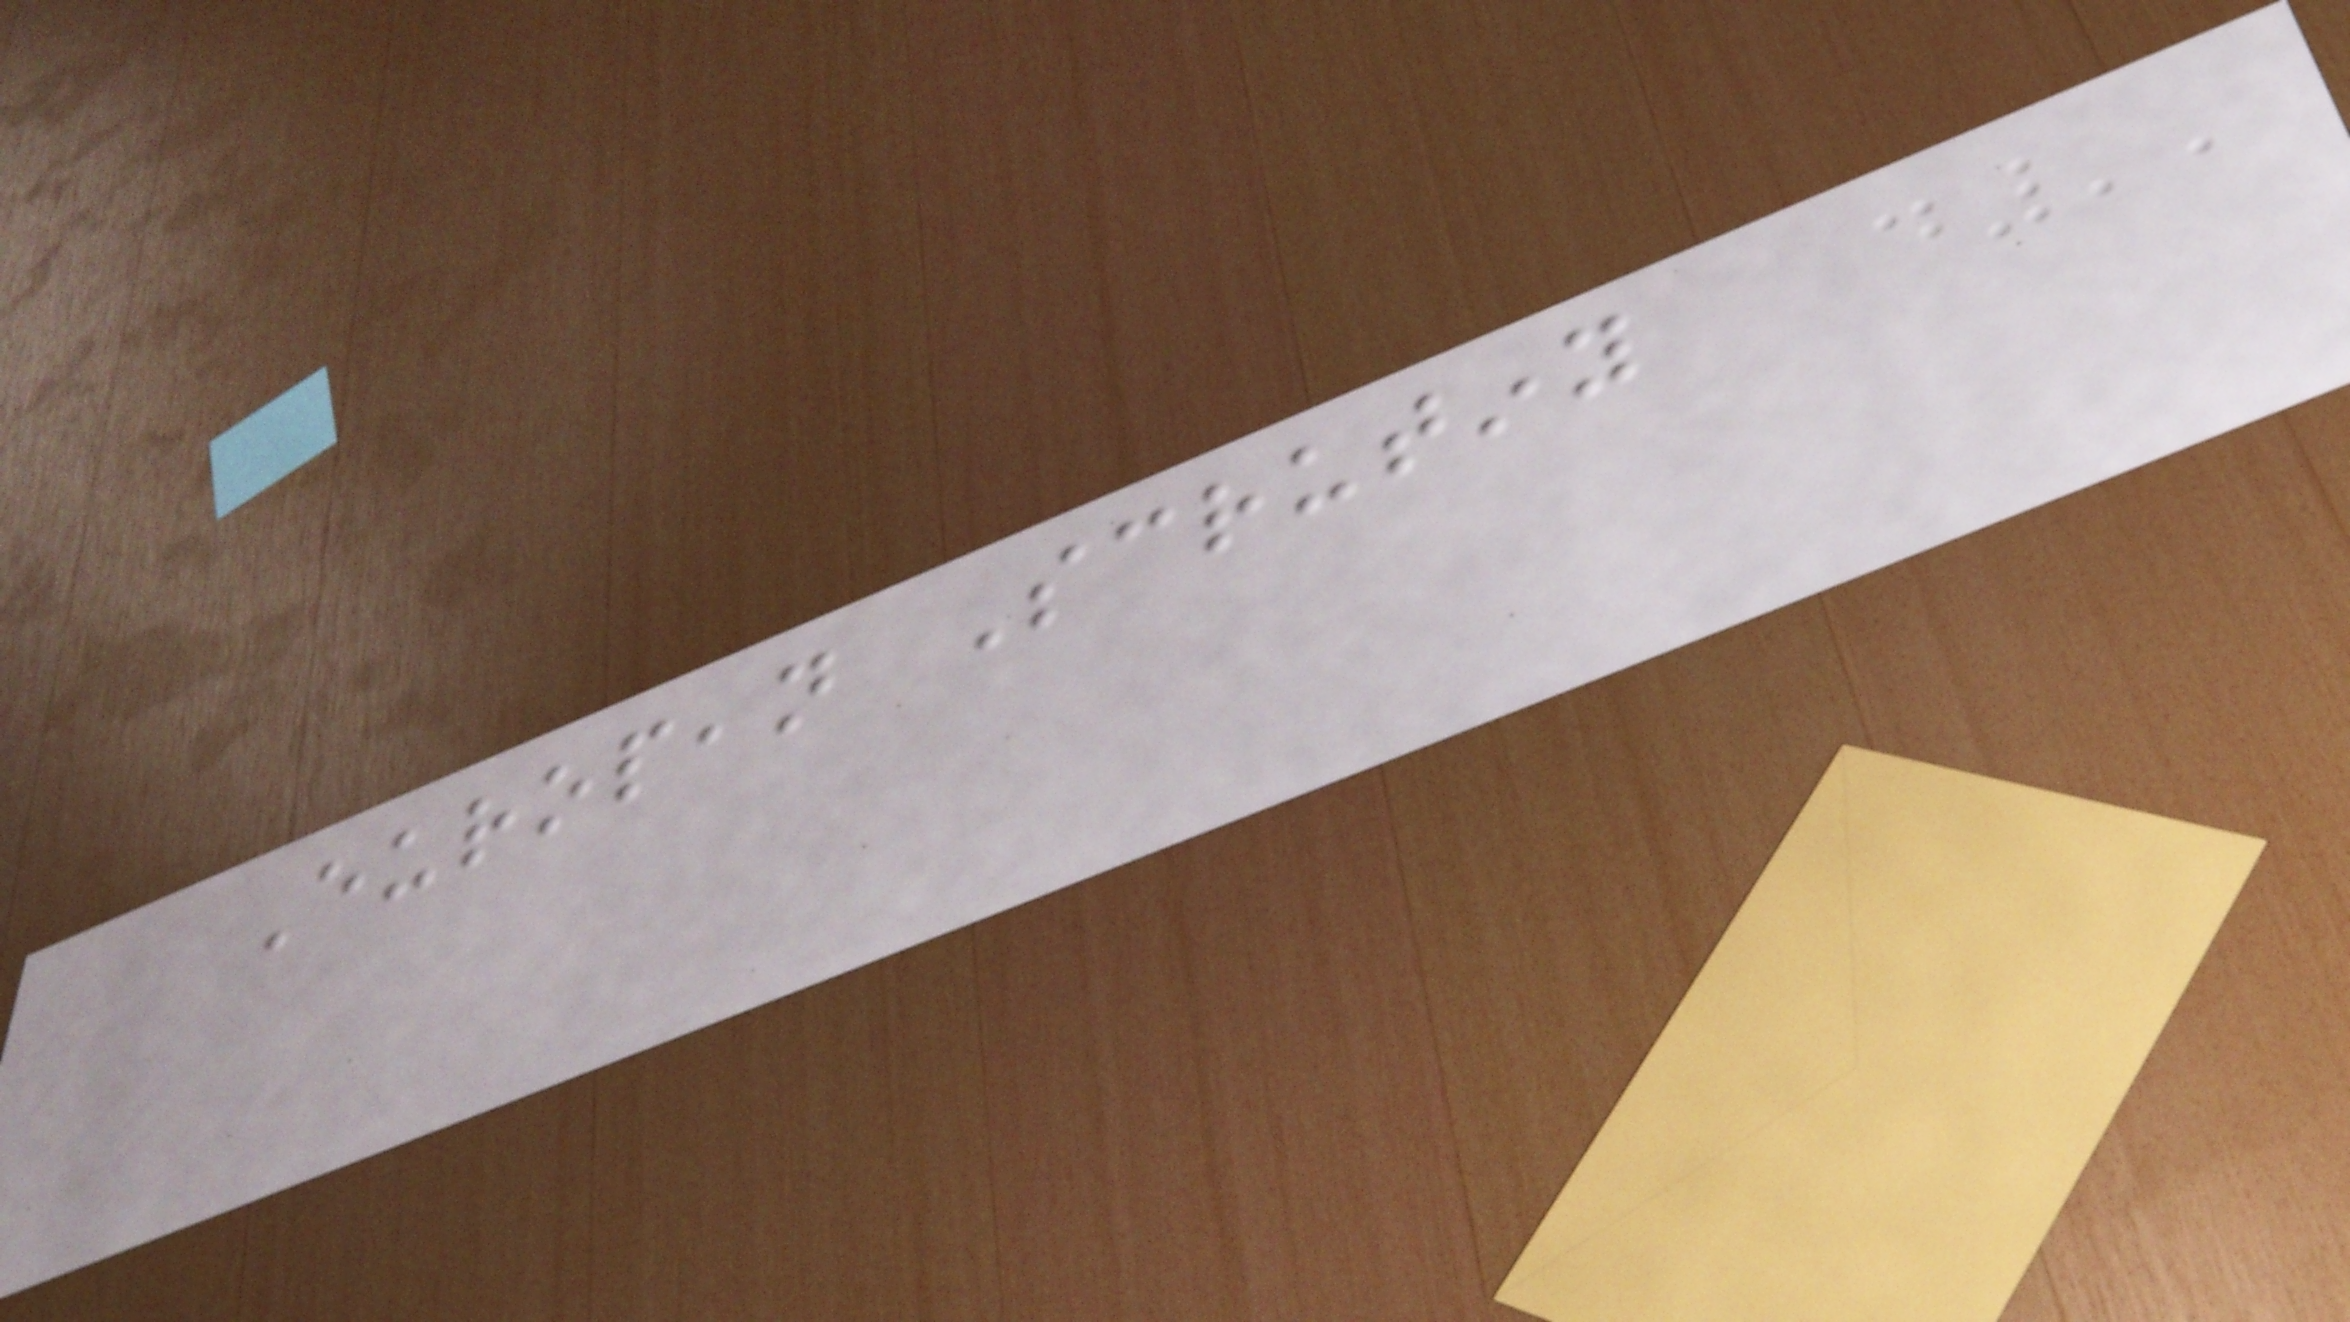European Scrutiny
